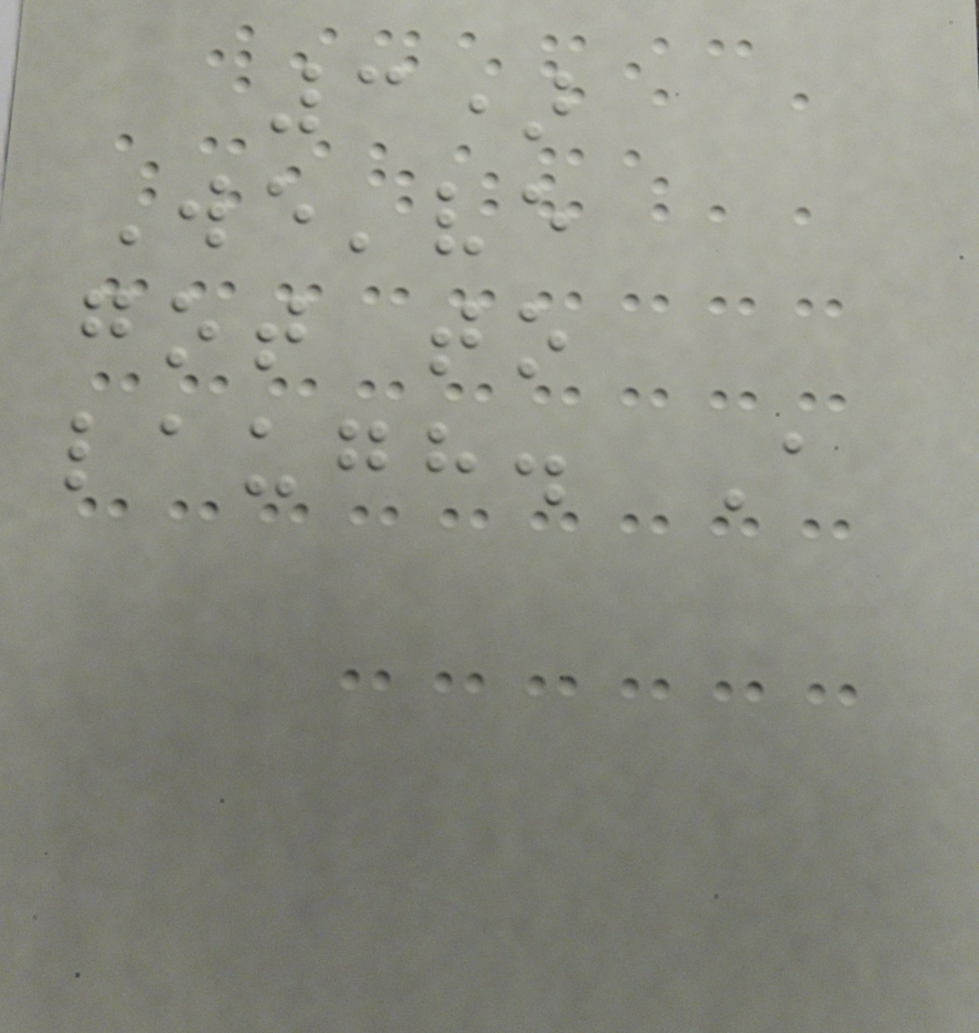3)
We've
got to
laugh. A
